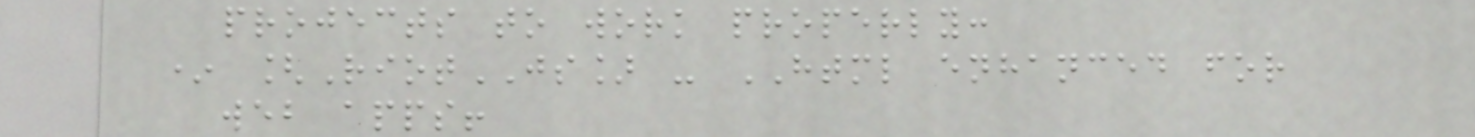projects to work properly:
* [RiotJS] - HTML enhanced for
web apps!
